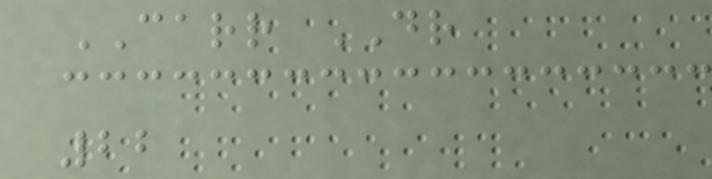CARR DR
22
